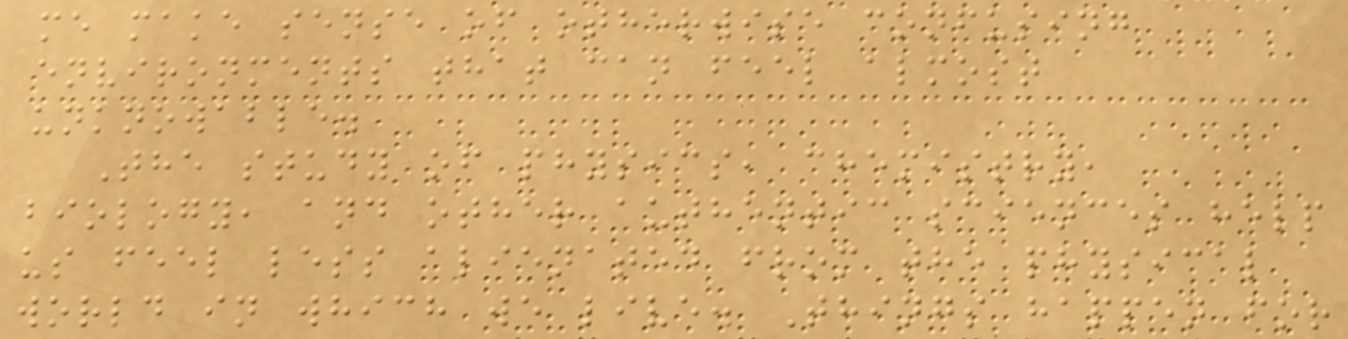me make sense of otherwise confusing
environments that can feel almost
unknowable.
The study of physics, chemistry,
biology, and other authentic sciences help
us feel less alienated from the physical
world in which we live. Things happen for
